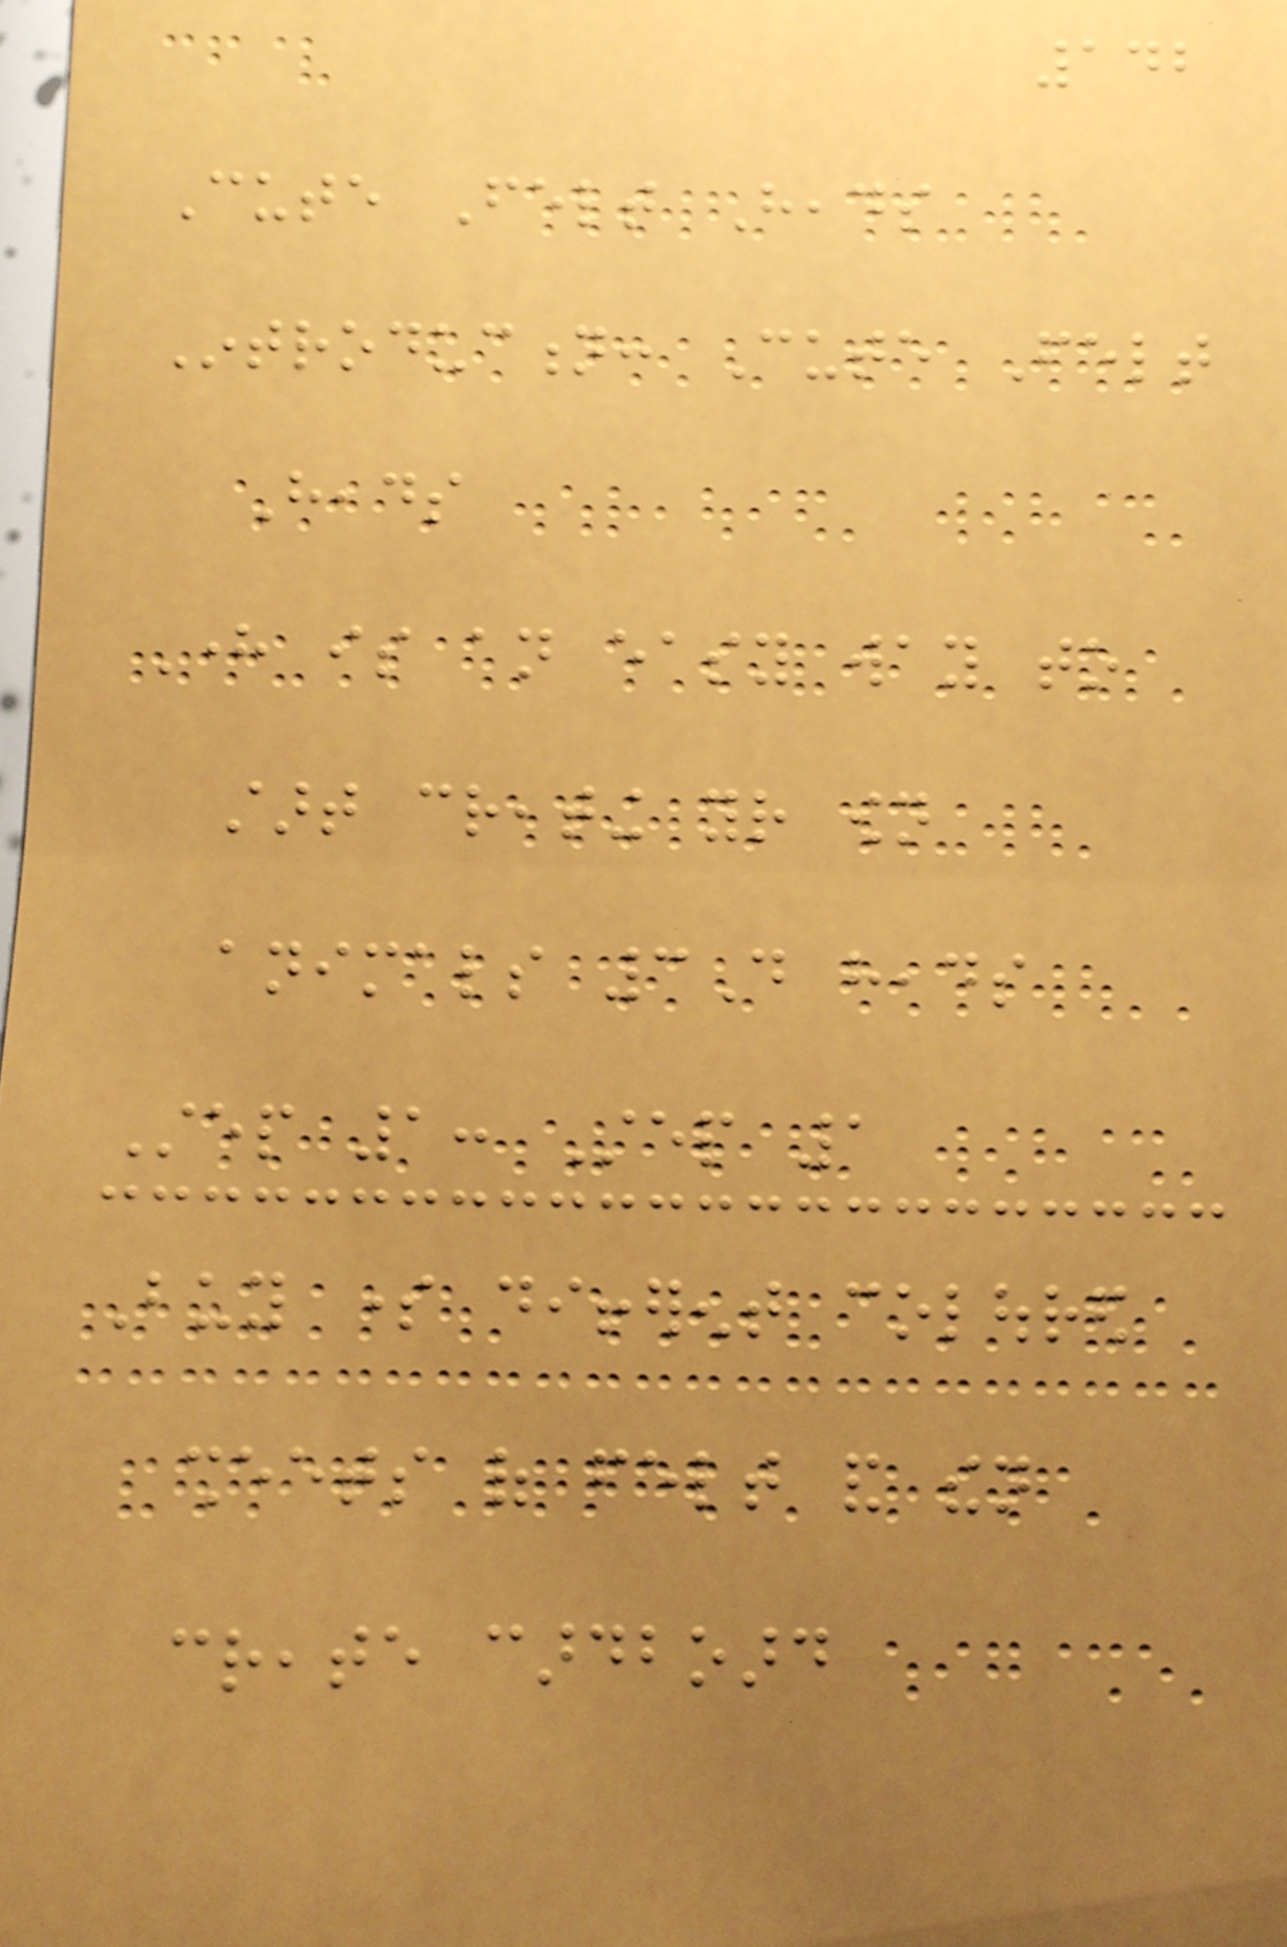142
Cute Felt Heads
Introduction: Cute Felt
Heads
Here is an easy way to
start creating your own
animals 3D heads
Step 1: Step 1
Buy some different coloured
sheets of felt and then
create cardboard
